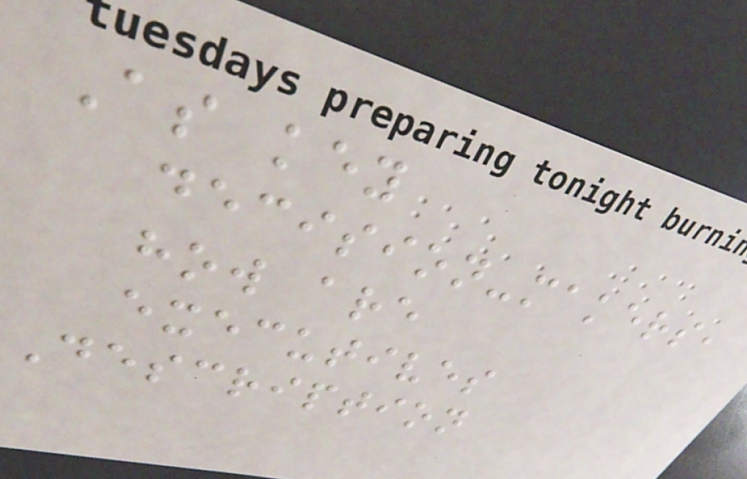As key
decision-makers,
how are
executives
Description
